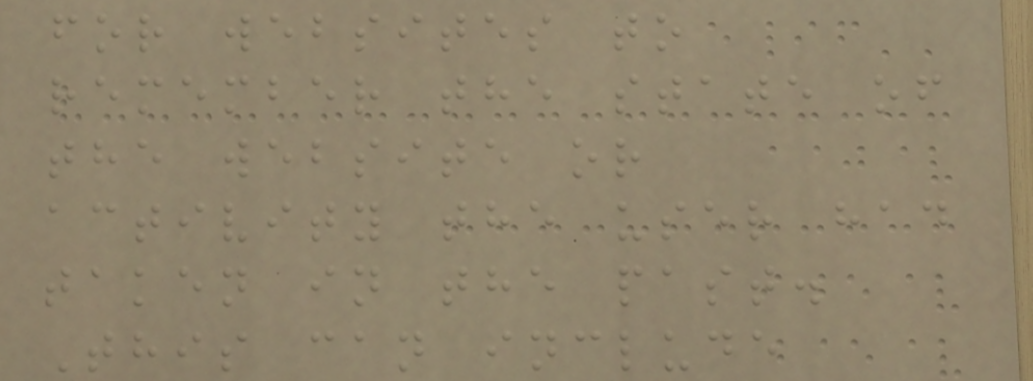for websites to
remember the state of
the website or
activity the user had
taken in the past.
This can include
